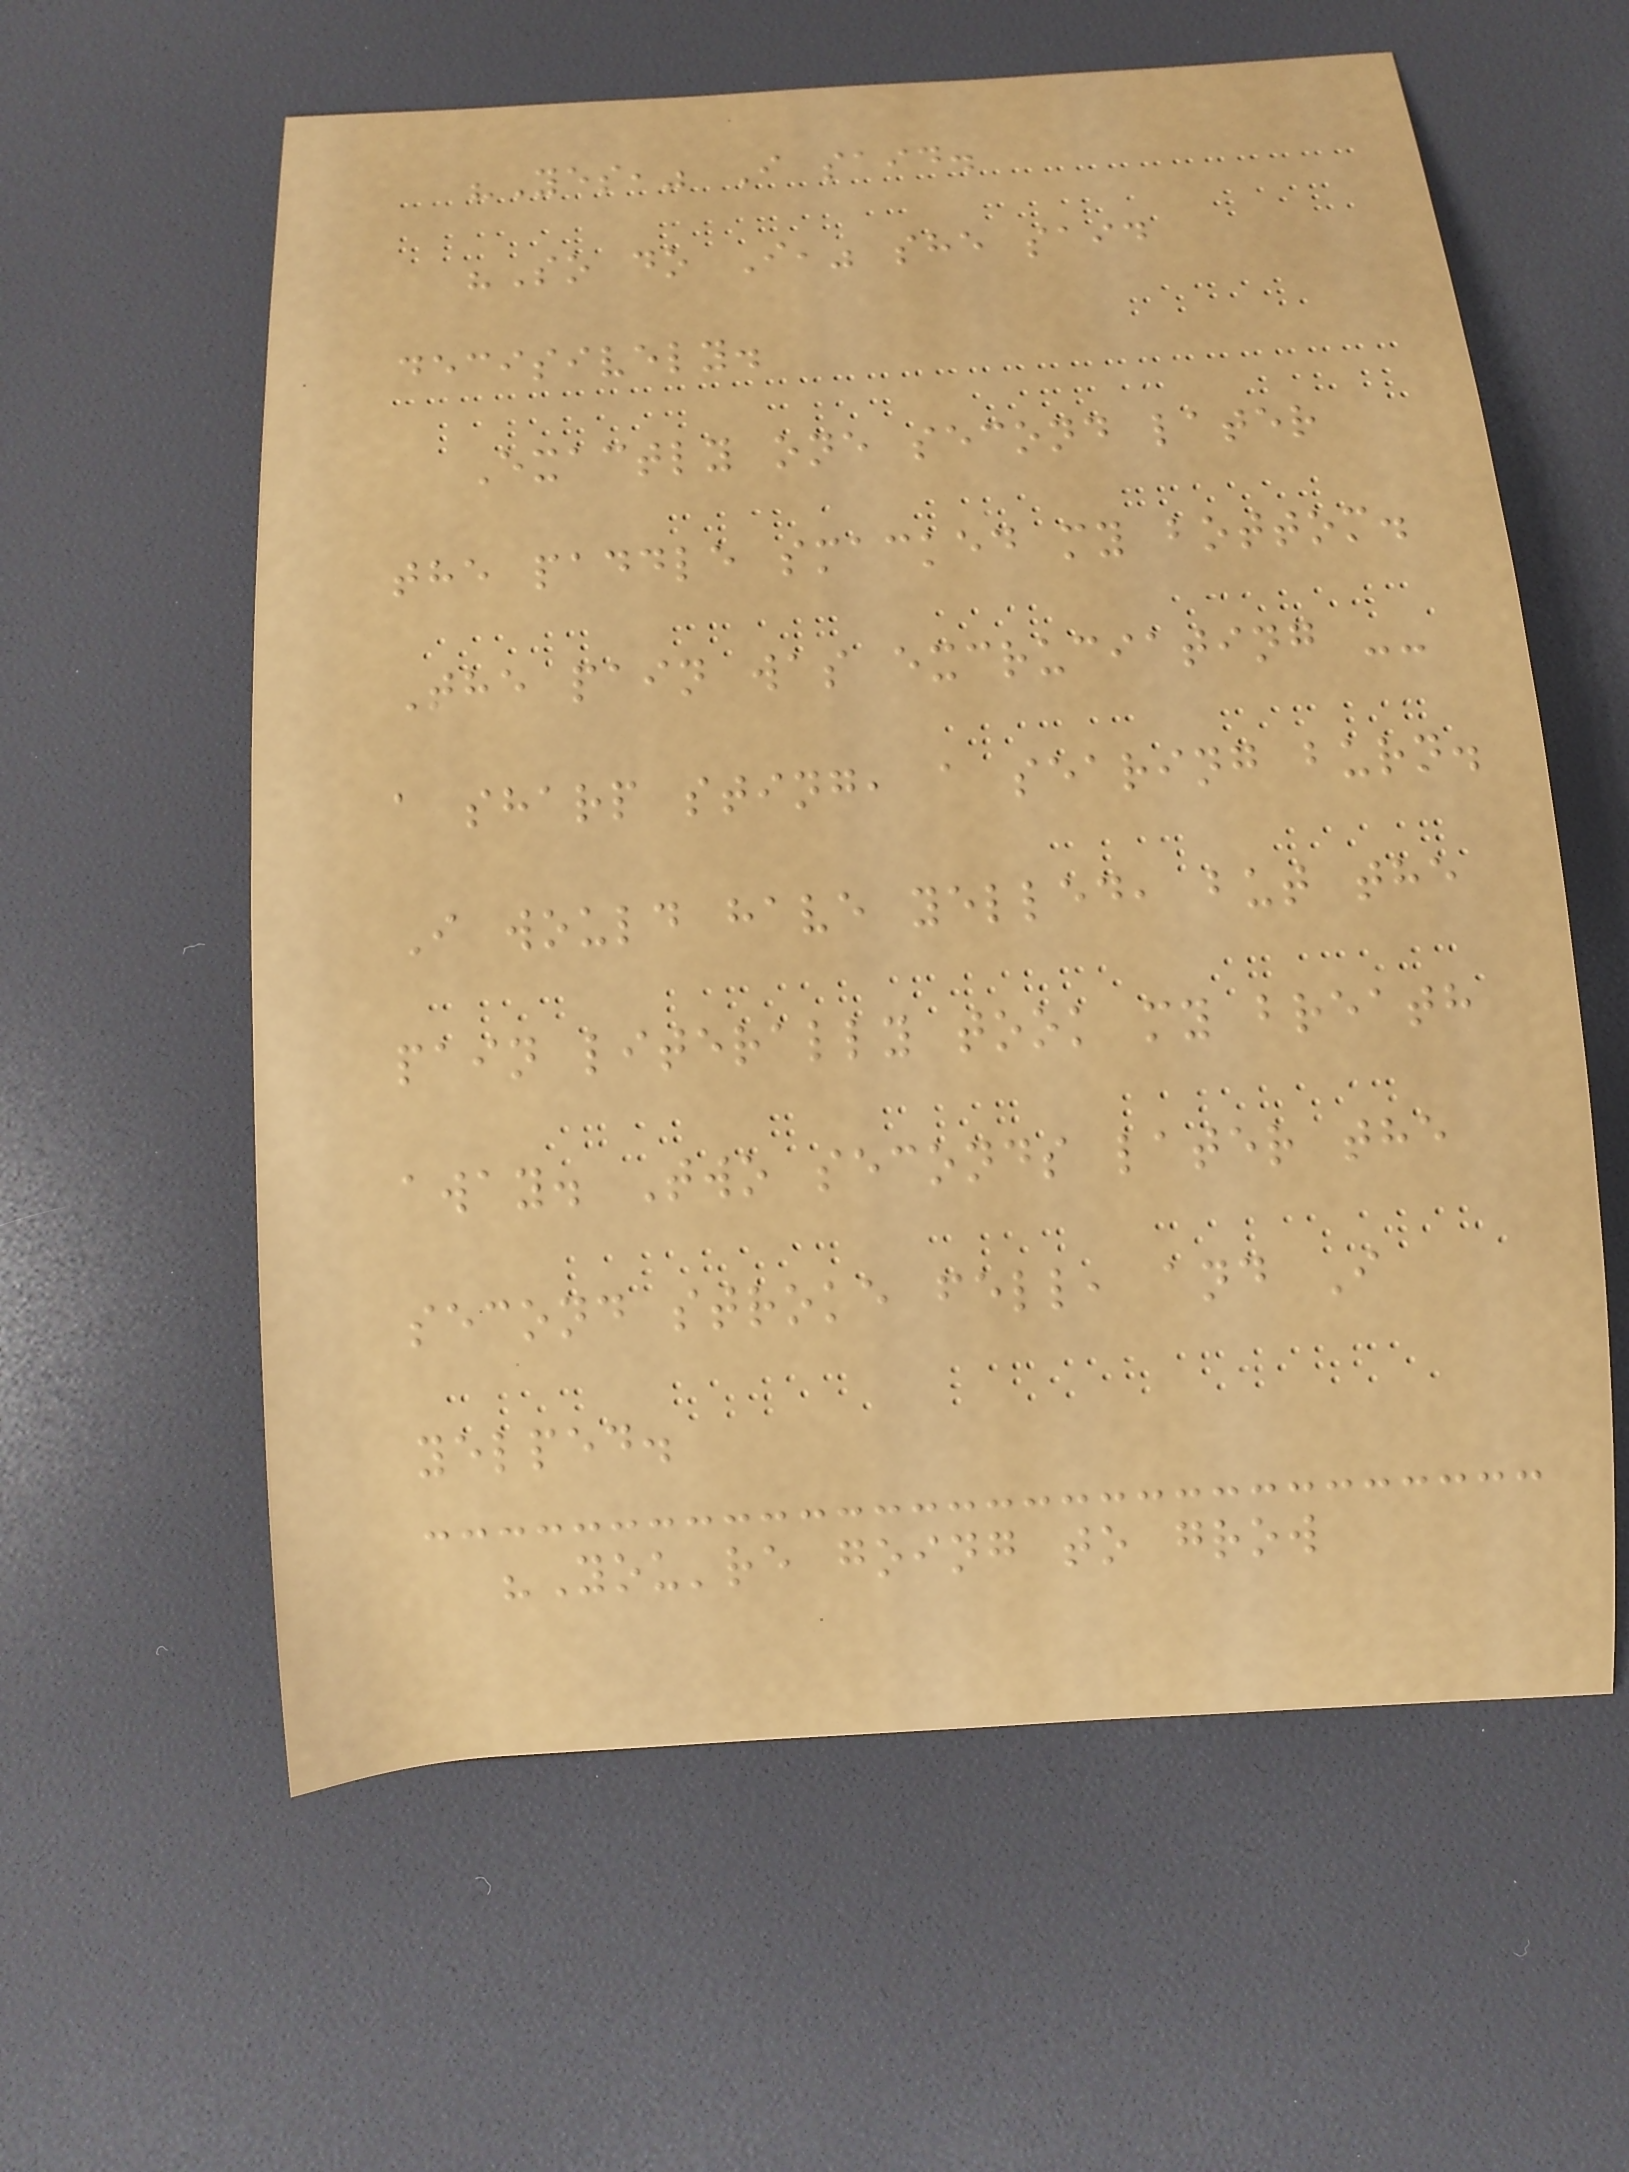"Yes," I said.
"So do I," she said
decisively.
Exactly one second later
the paddle smacked my bottom.
The pain was excruciating --
a sharp sting, a searing burn.
I would have yelled, but the
pain literally took my breath
away. Two seconds later the
second stroke fell, and I
yelped.
"You're going to grow
